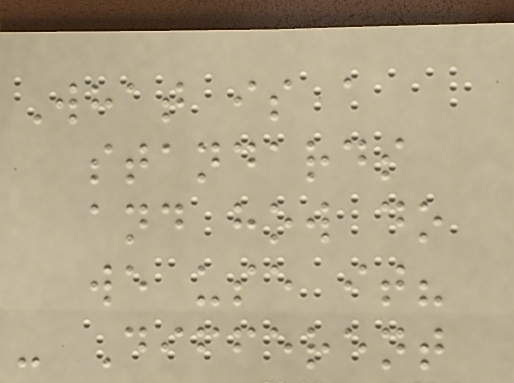What is a
standards
and how do
we use it?
- Different
